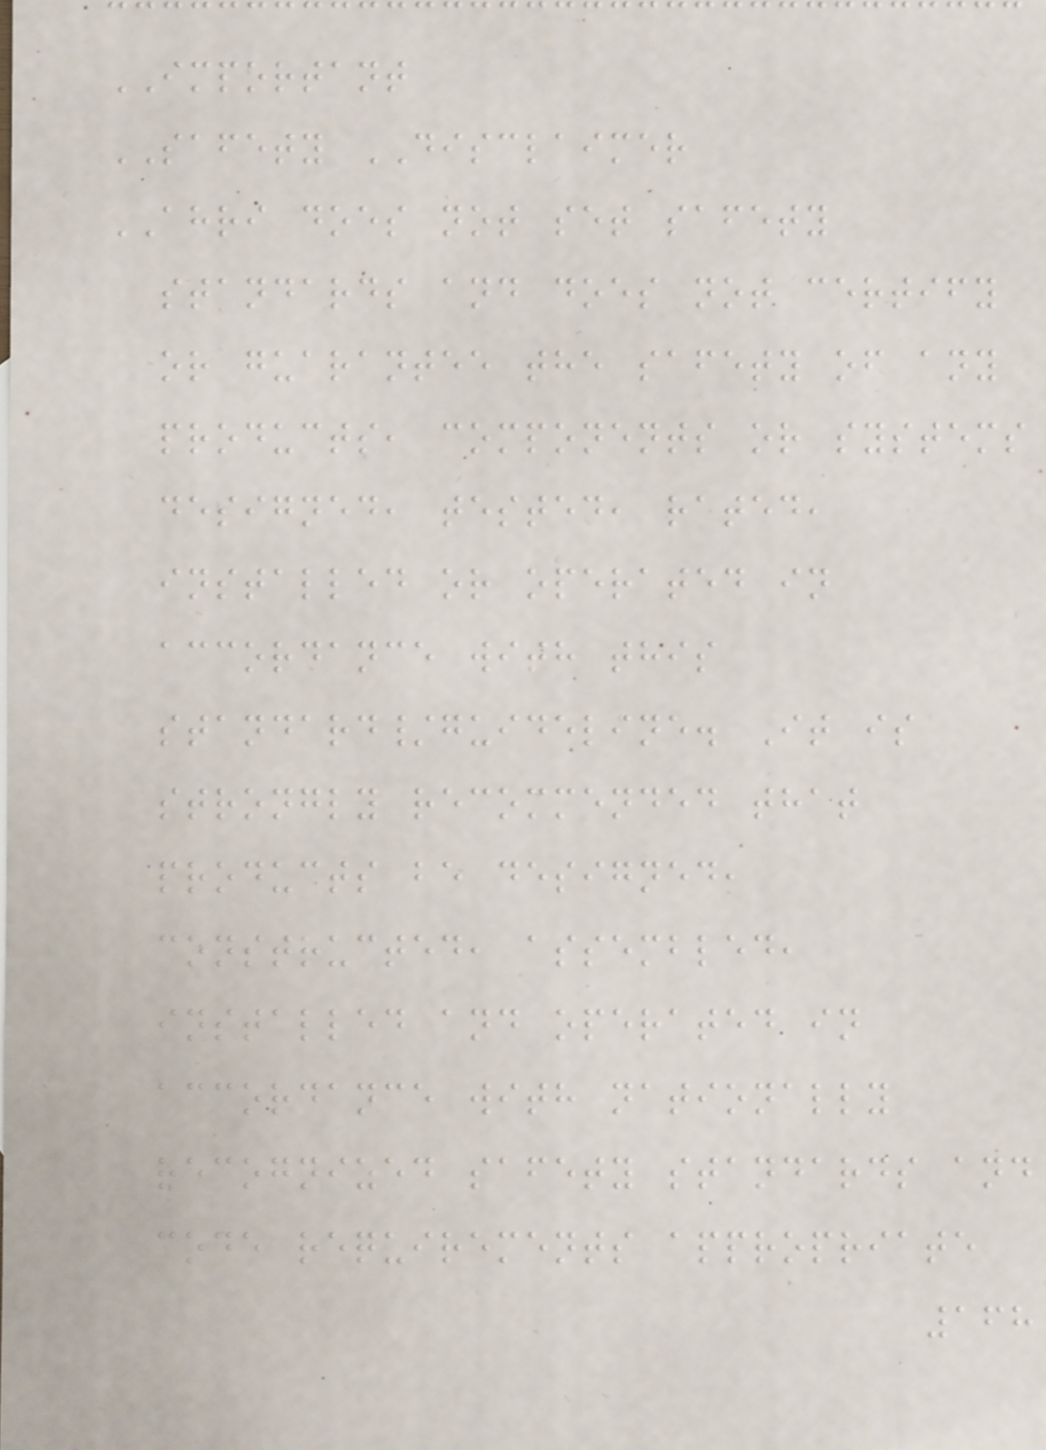IMPORTANT
SAFETY DISCLAIMER
AHRI does not set safety
standards and does not certify
or guarantee the safety of any
products, components or systems
designed, tested, rated,
installed or operated in
accordance with this
standard/guideline. It is
strongly recommended that
products be designed,
constructed, assembled,
installed and operated in
accordance with nationally
recognized safety standards and
code requirements appropriate
168
